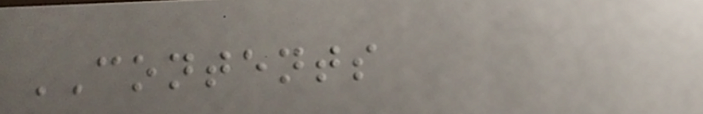CONTENTS
